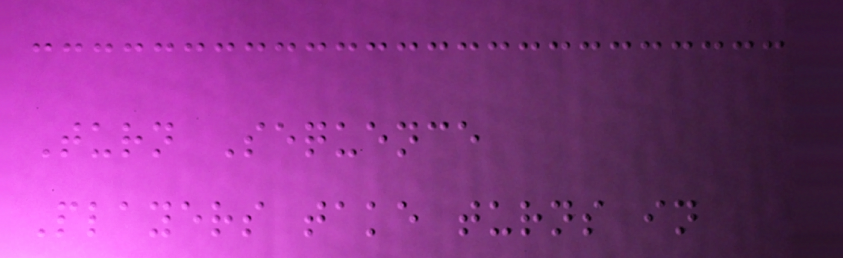Turn Sequence
Players take turns in
